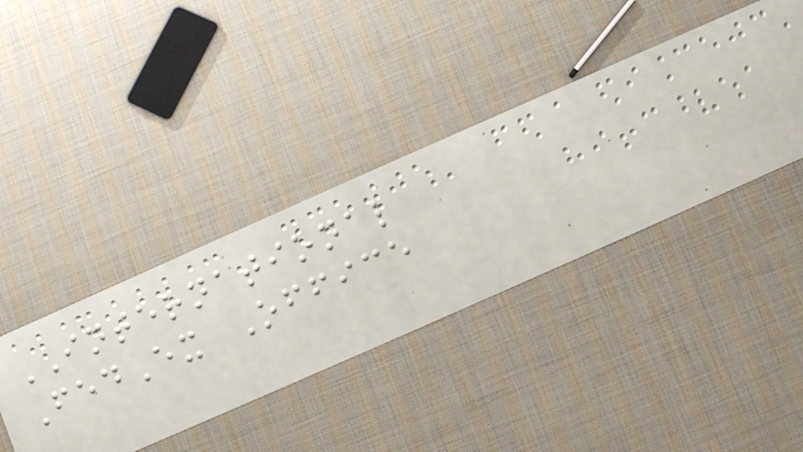INTERNATIONAL
FedEx Office
